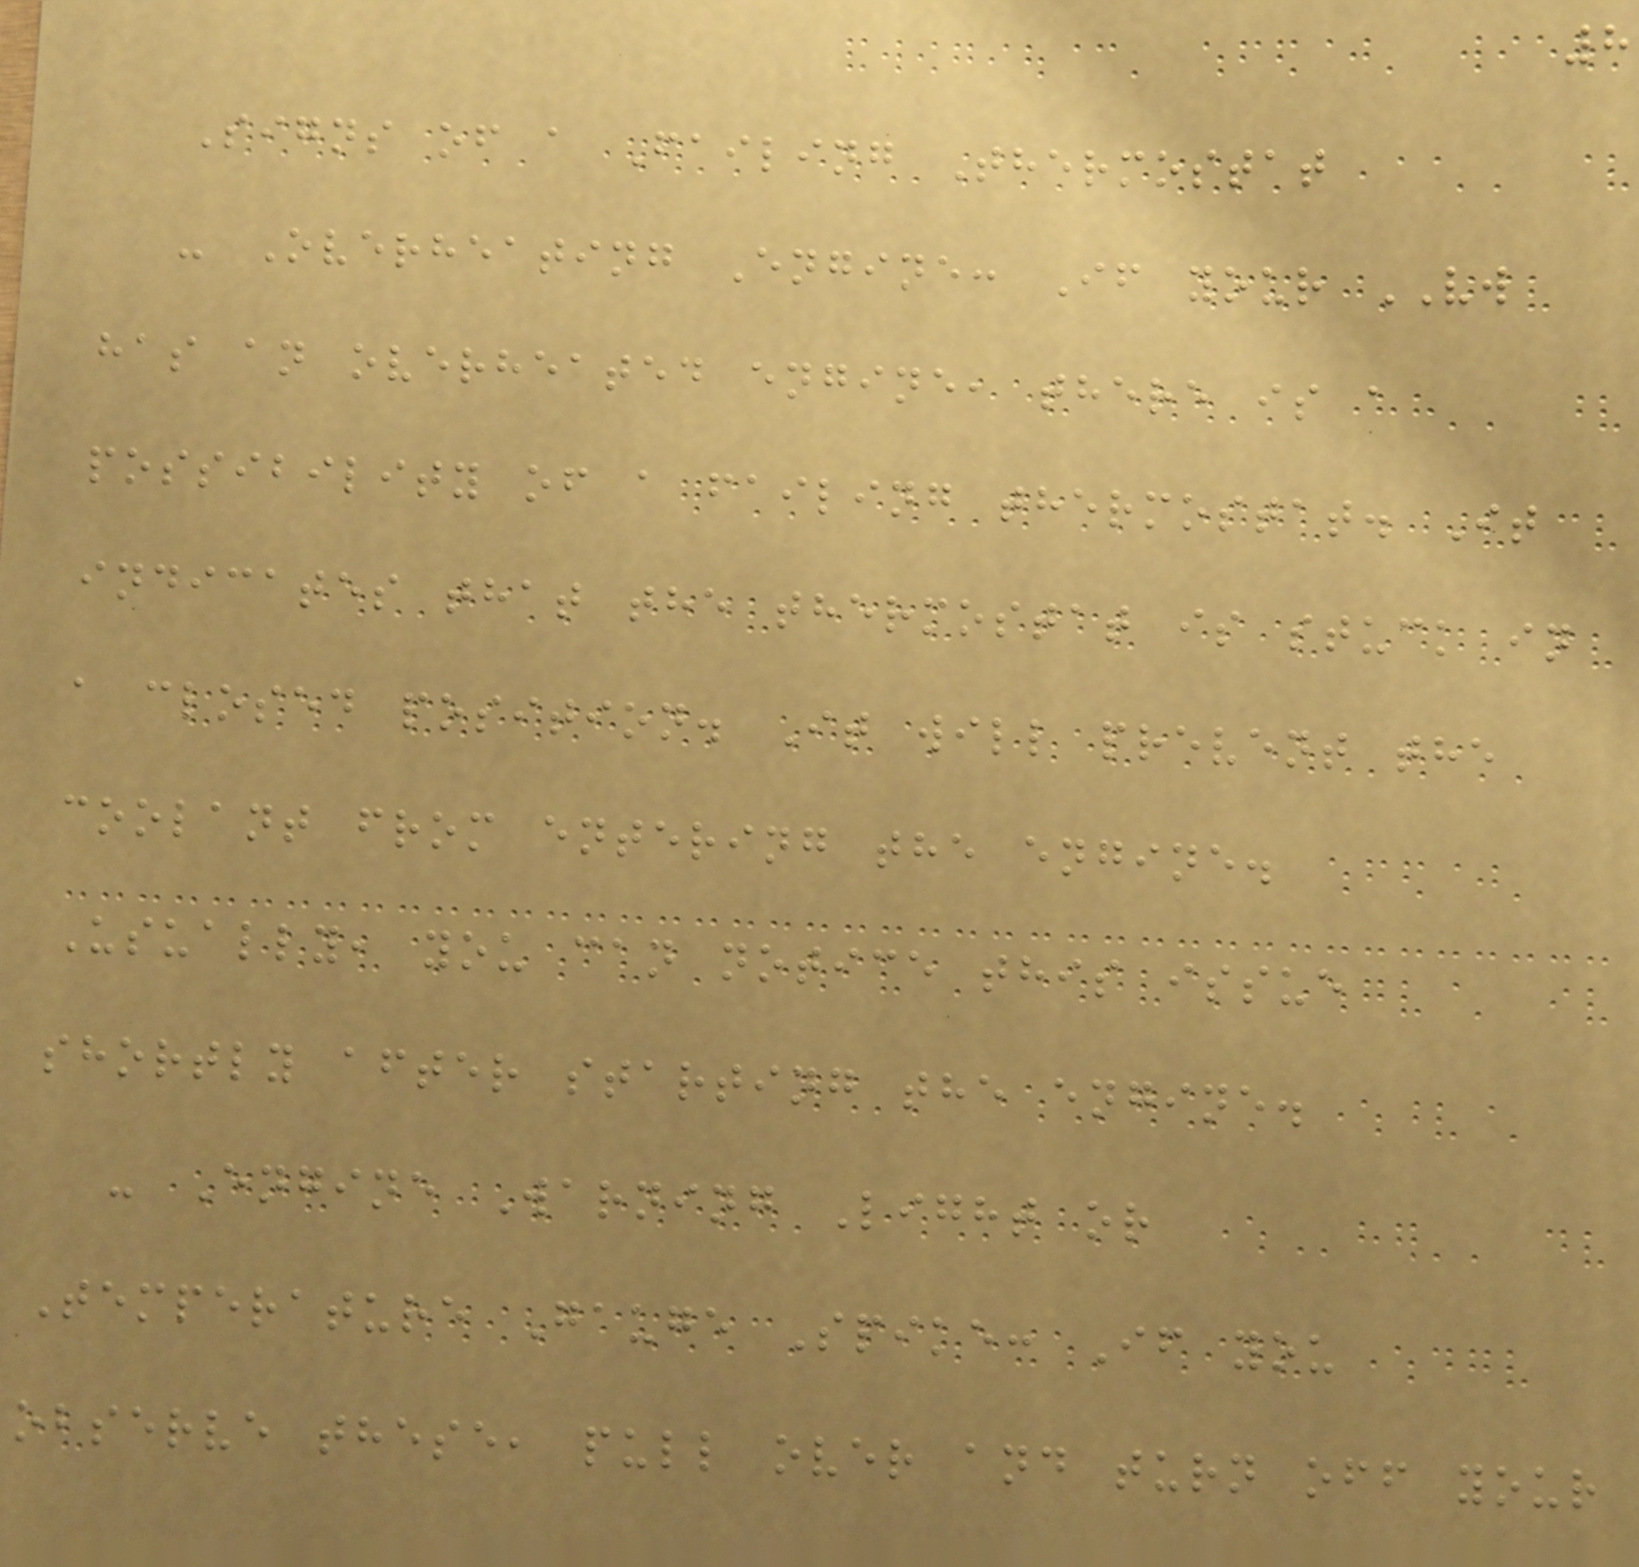8
Signs of a Failing Thermostat
- Overheating Engine: If your VW
has an overheated engine, there is a
possibility of a failing thermostat. It
indicates that the thermostat is stuck in
a closed position. It will prevent the
coolant from entering the engine.
Usually, you can notice this issue
shortly after starting the engine.
- Engine Warning Light or
Temperature Gauge Spike: If you
observe these, pull over and turn off your
